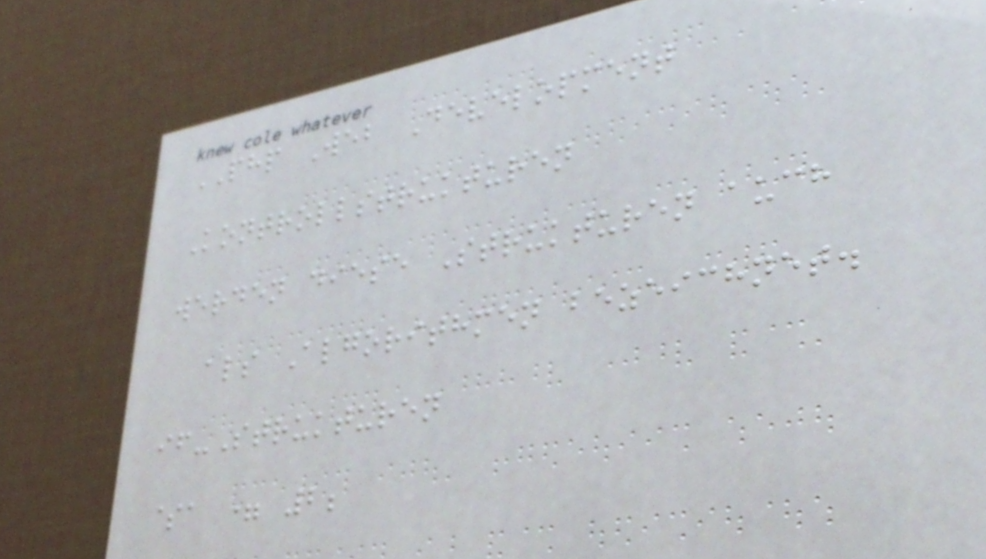PHP Web Development
Kontrollstrukturen
werden diese Strukturen auch
als Algorithmen bezeichnet.
if-Strukturen
$a = 2;
